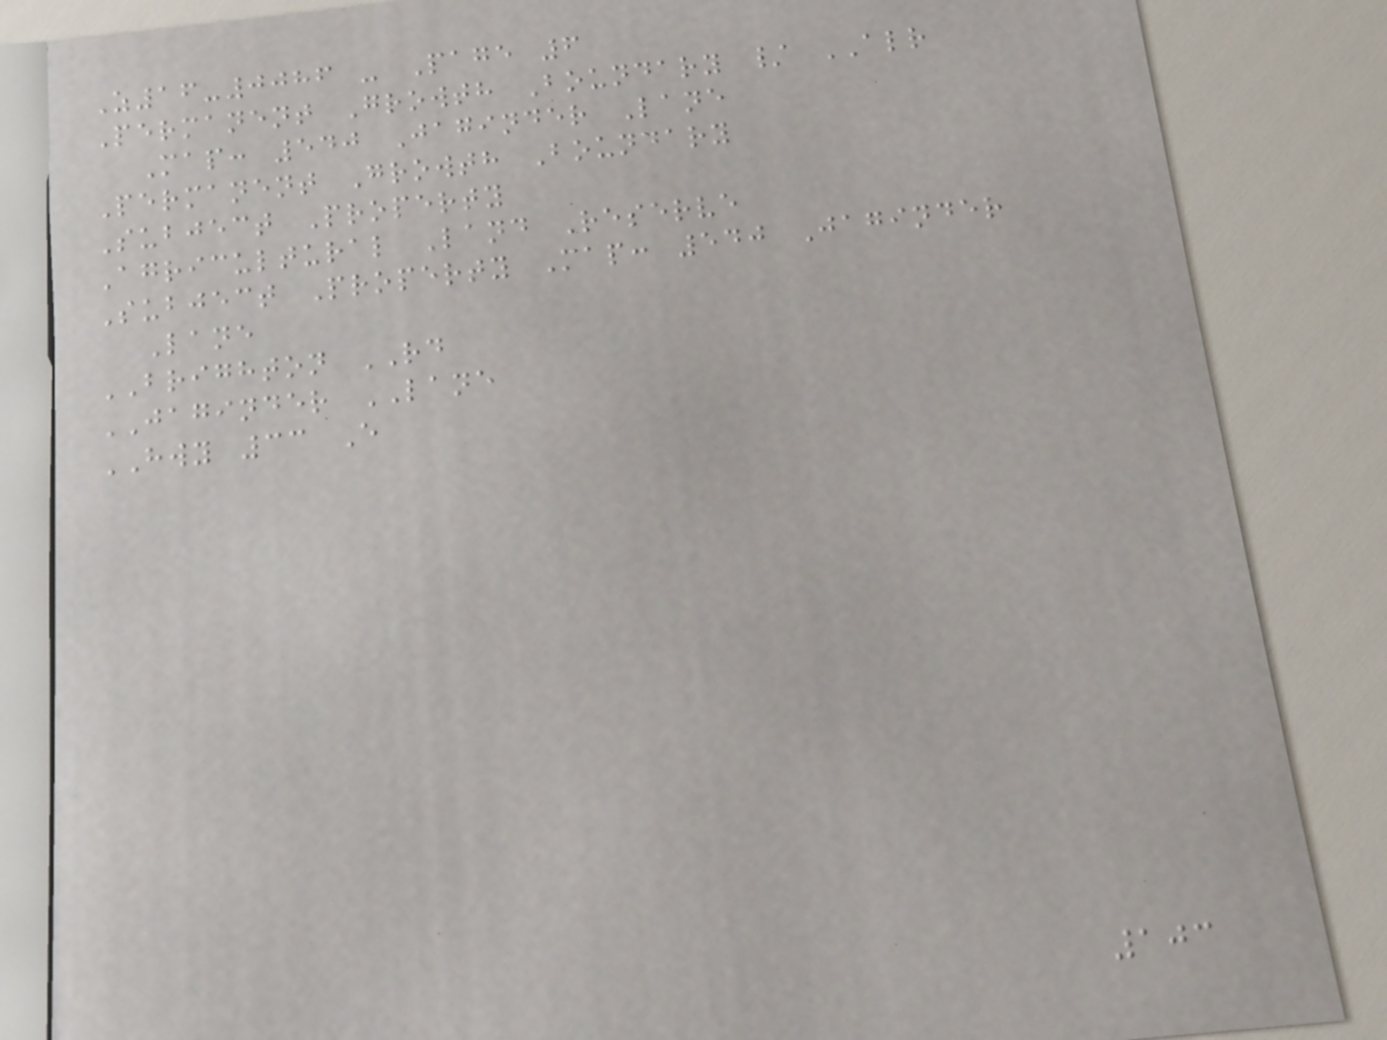Z16-0086 - Page 6
Permanent Growth Boundary / ALR
Map: 540 Jaginder Lane
Permanent Growth Boundary
Subject Property
Agricultural Land Reserve
Subject Property Map: 540 Jaginder
Lane
BRIGHTON RD
JAGINDER LANE
HWY 33 E
103
